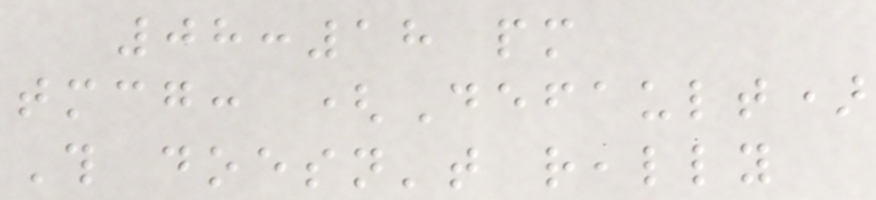08:18 pm
tmcg: (Default)
This doesn't really
